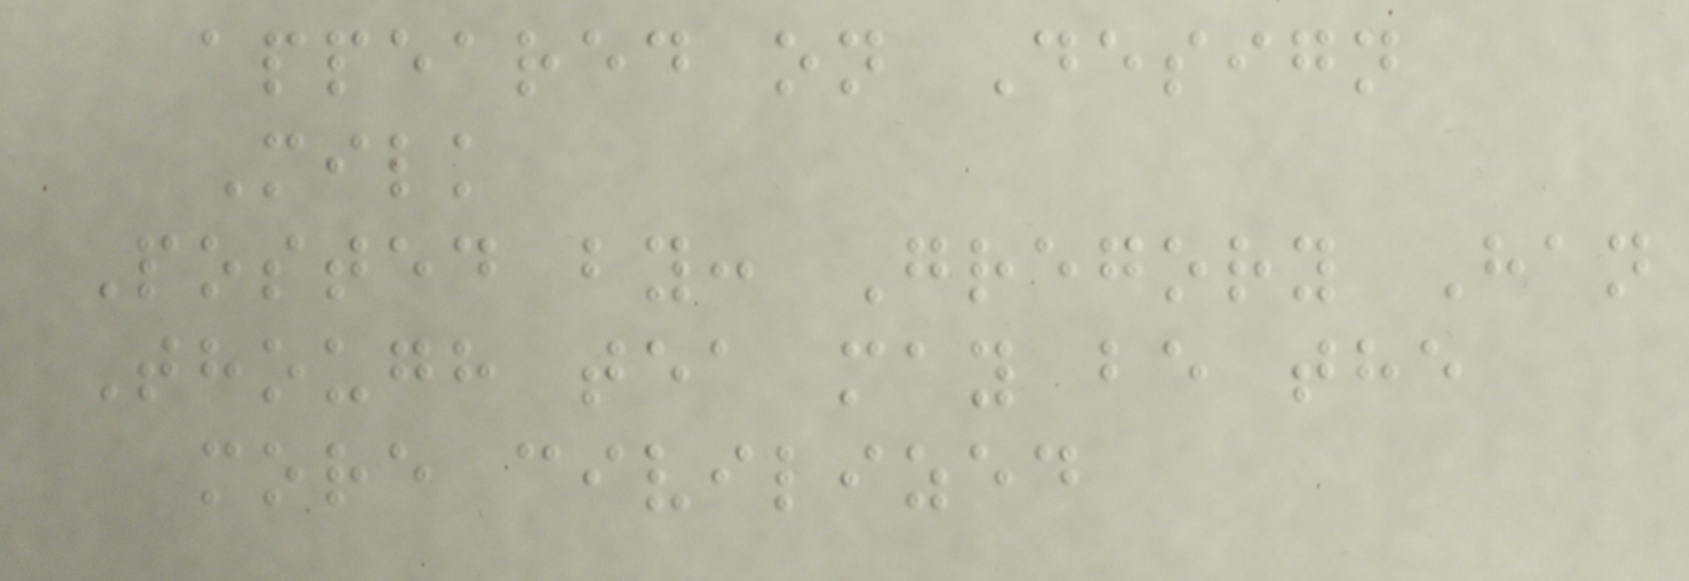appeared on Design
Milk
Posted by: Gregory Han
Though tea may be the
more civilized
